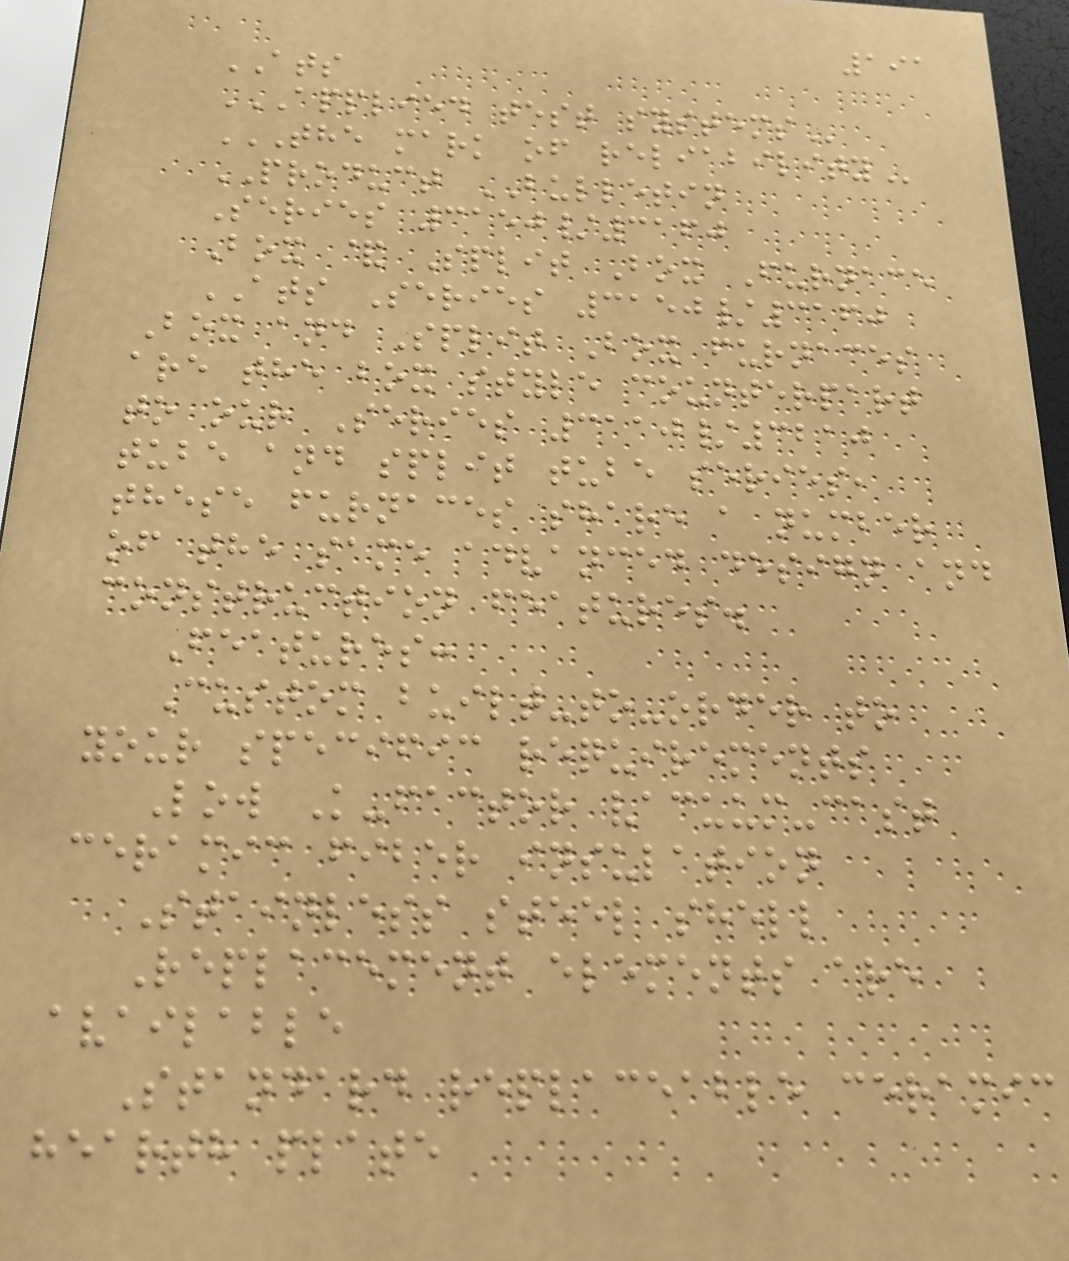191
ATS
APPLIED TEST SYSTEMS
THE MARK OF RELIABILITY
PRODUCT BULLETIN
Series 3150/3160
Box & Split Box Furnace
ATS Series 3150/3160
Box and Split Box furnaces
are the box style counterpart
to our Series 3110/3210
tube and split tube series,
these furnaces share a number
of the same advanced design and
construction features.
Features:
Custom built-to-order to
your specific requirements
Low K-factor vacuum-cast
ceramic fiber insulation
Stainless steel shell
Replacement elements are
available
Standard replaceable ceramic
hearth plate
